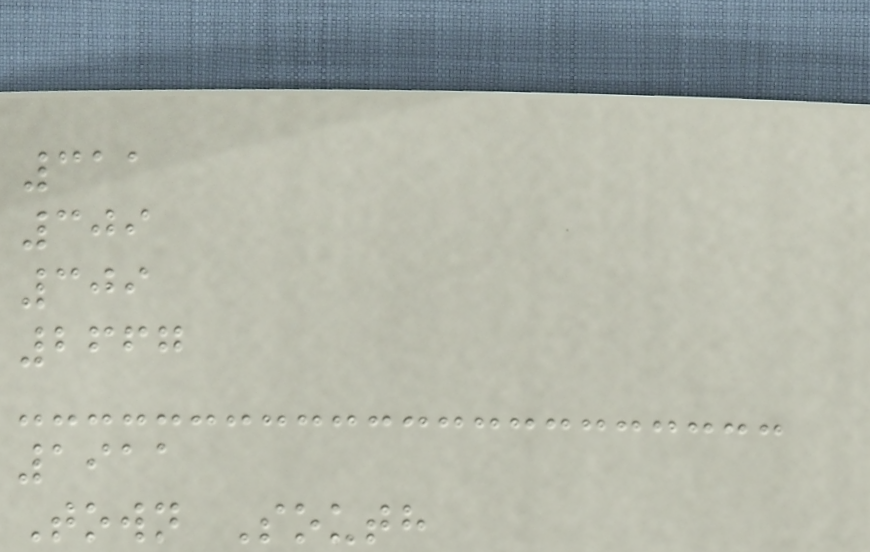311
309
309
2667
1911
Town South
